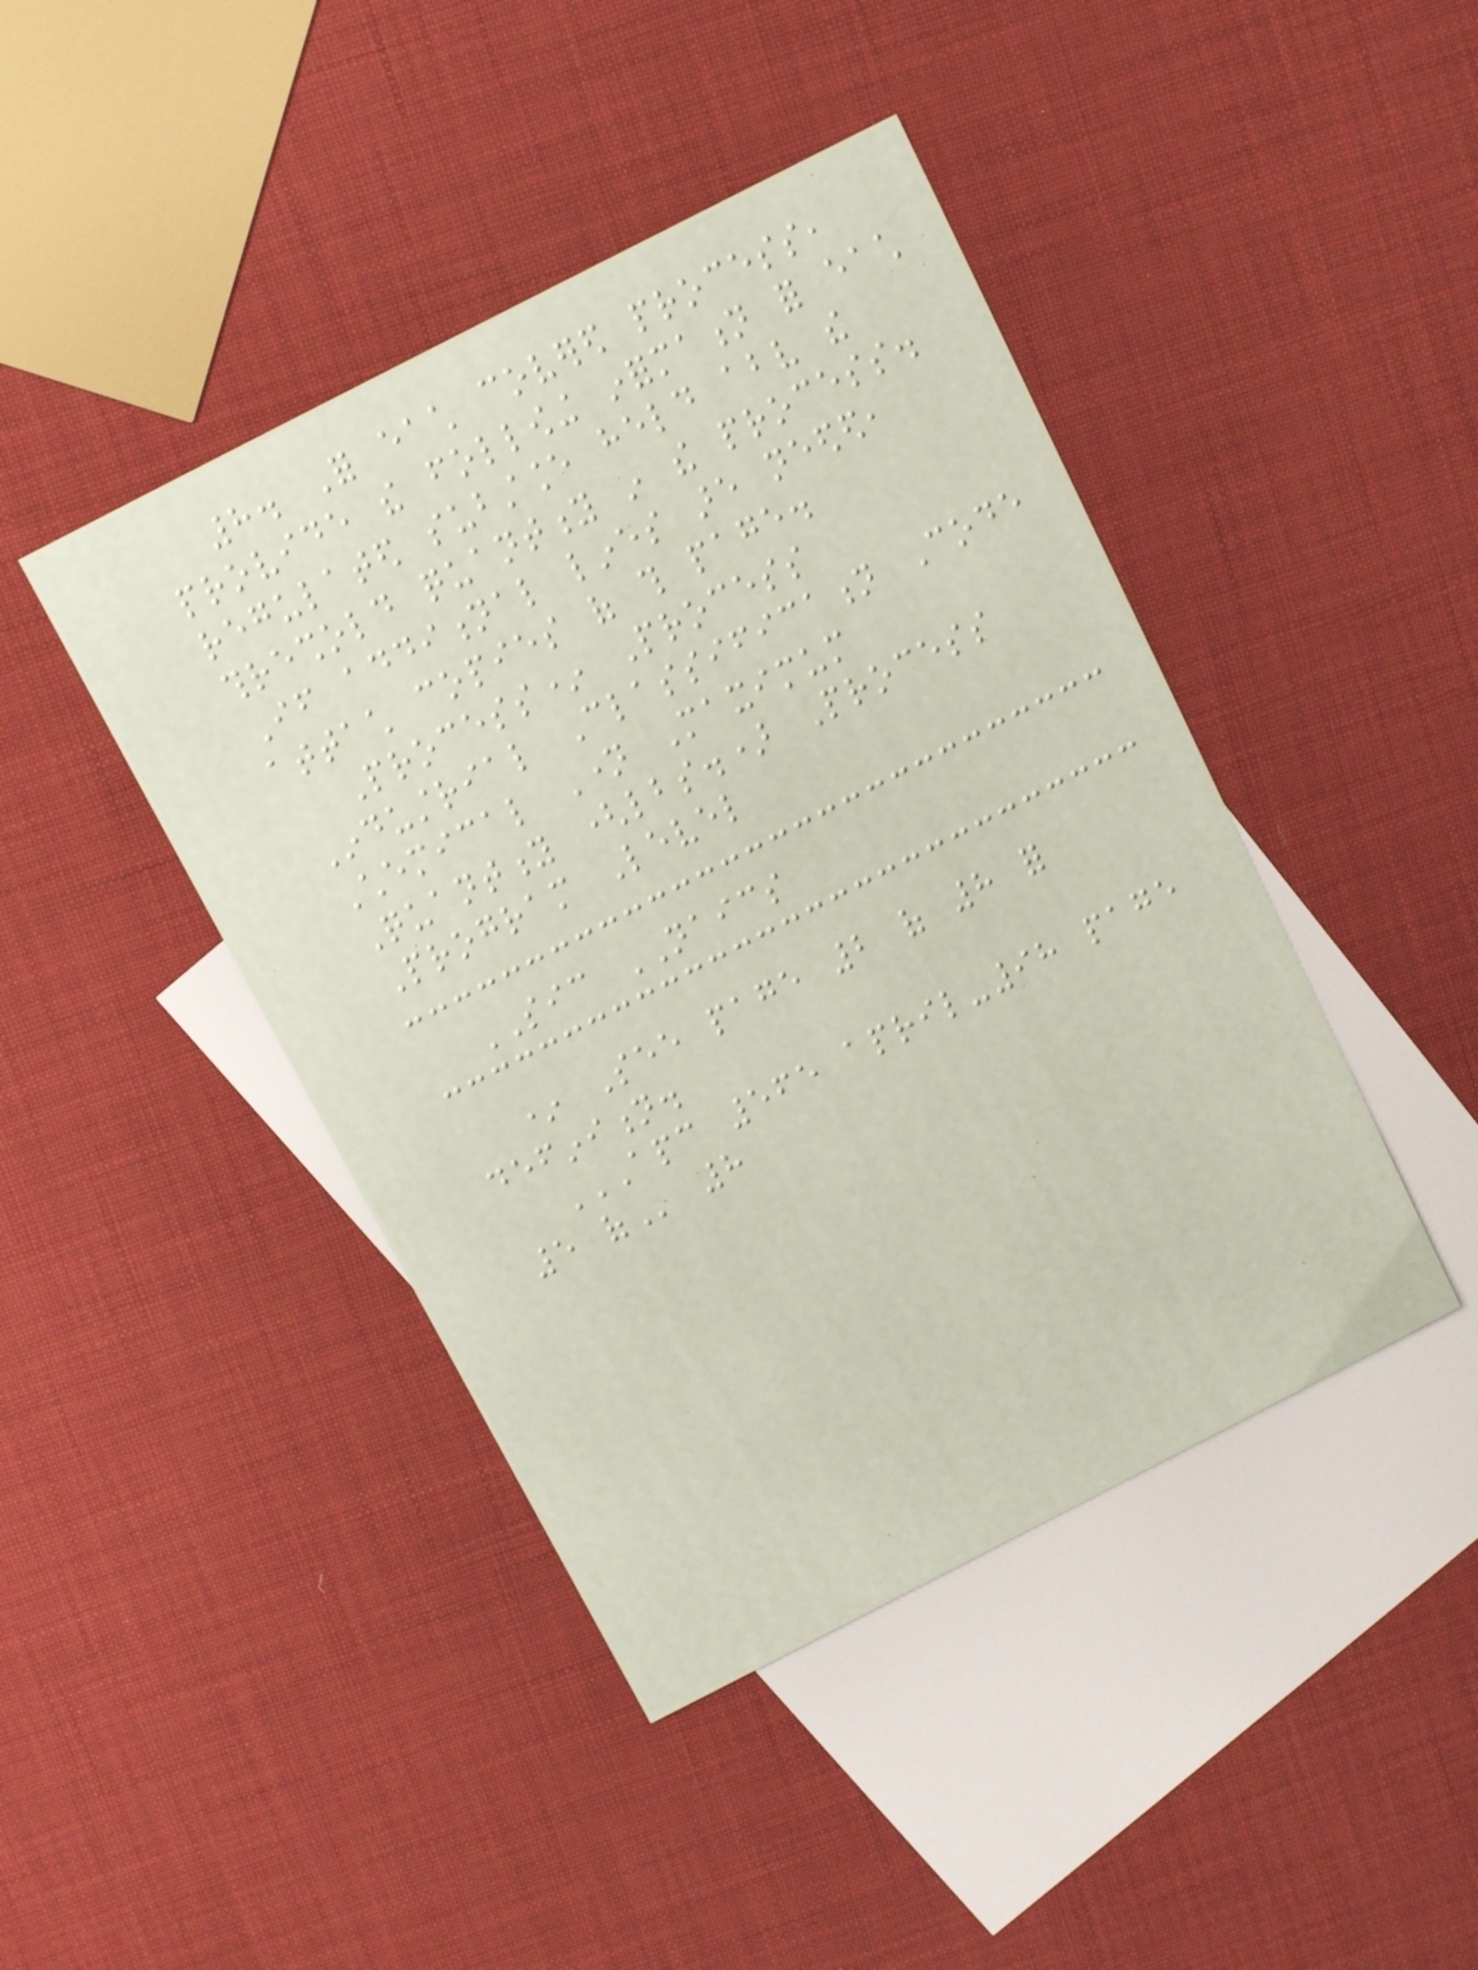8. For each covered process,
provide the following information for each
regulated substance held above the
threshold quantity in the process.
If additional lines are needed,
attach copies of this page.
Process* Process
Industrial Classification Code
Chemical Name Maximum
Quantity (lbs.) Process
Program Level
SIC NAICS
* See page 2 of 8 for
definition.
APC 565 APRIL-98 PAGE
5 OF 8
